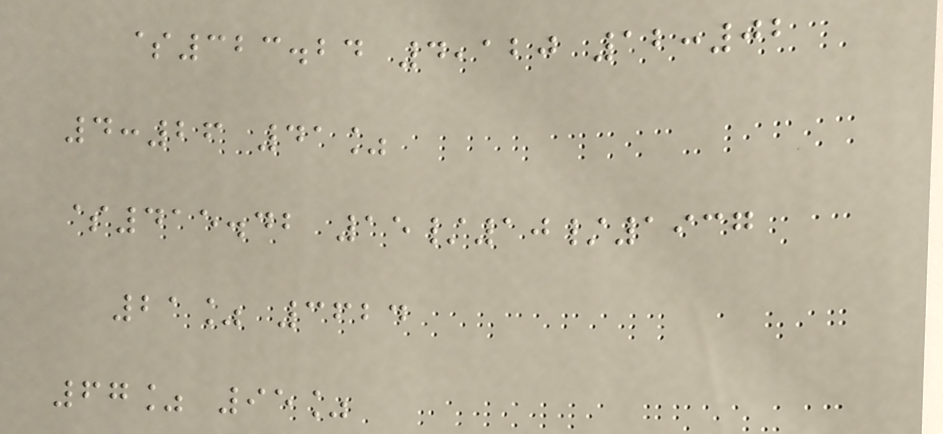$323.24 4,120 12:02
4:26 41%
$415.42 15/10/1937
21% 3624
67% 95%
